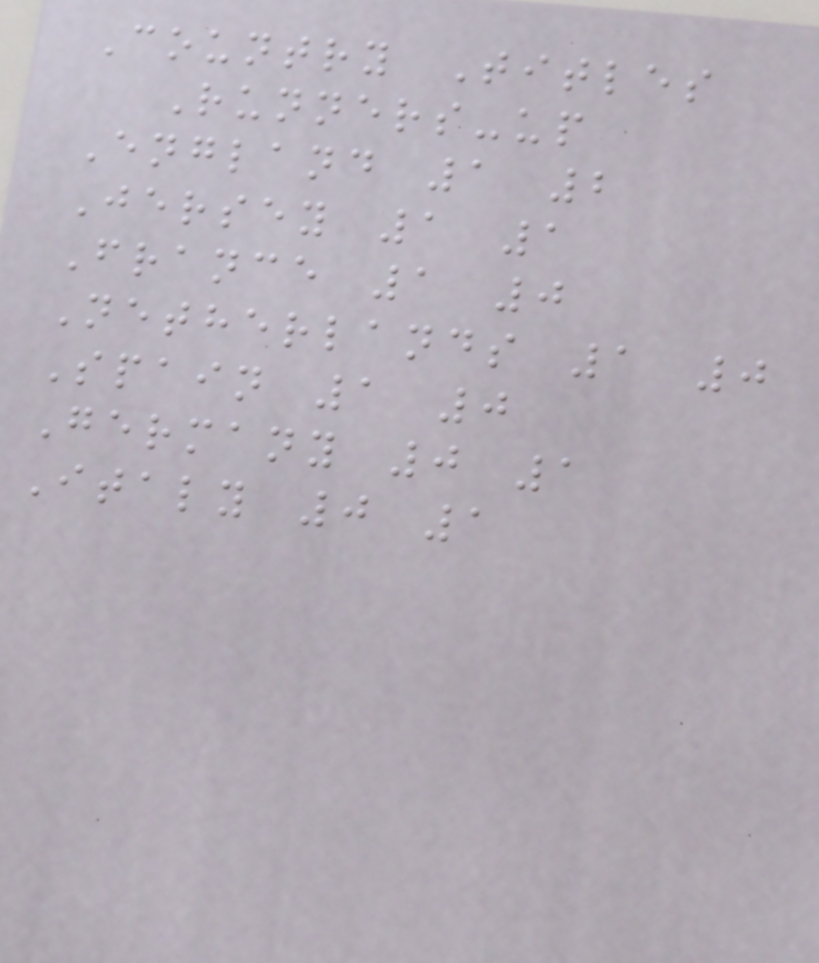Country Titles
Runners-up
England 1 2
Jersey 1 1
France 1 0
Netherlands 1 0
Spain 1 0
Germany 0 1
Italy 0 1
